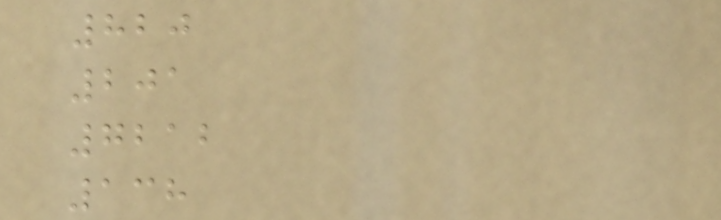820
201
7212
138
